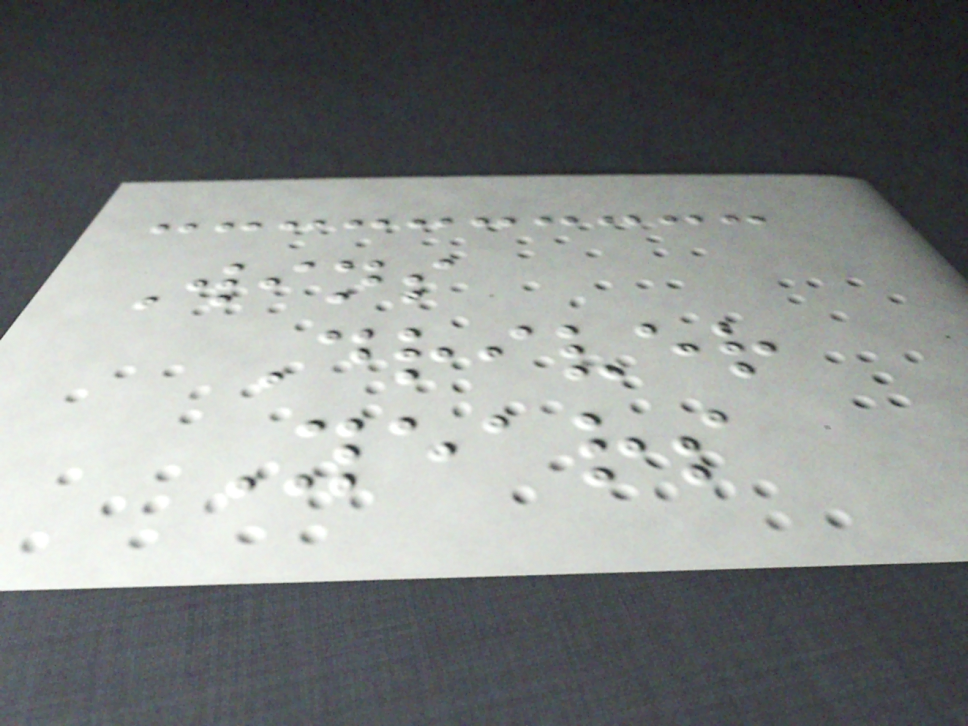Wins
Driver
Years
